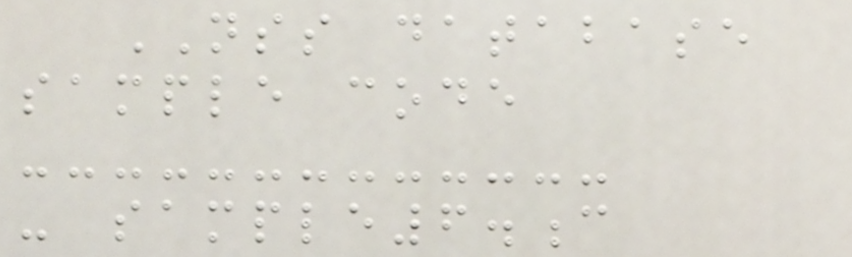NSS database
sample code
- sample6.c
